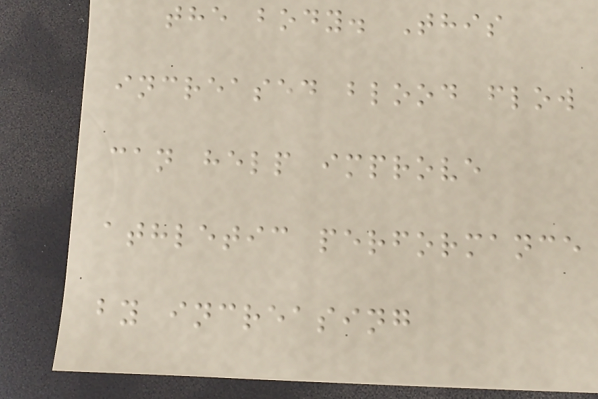the body. This
increased blood flow
can help improve
athletic performance
by increasing
